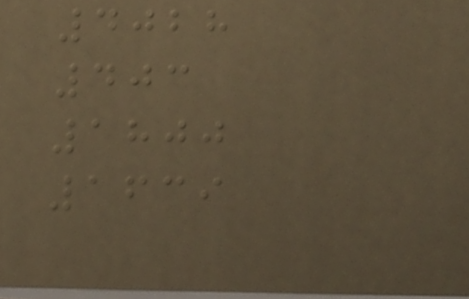4028
403
1800
1639
